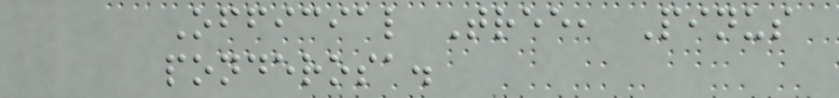Official Tree, Pinus
ponderosa.
